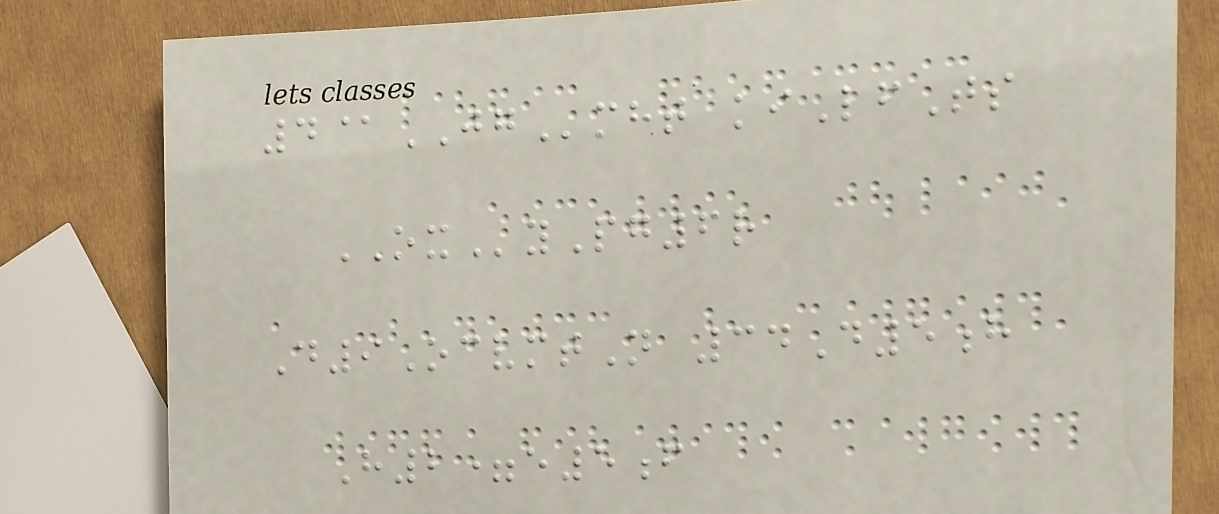4@JGmht kiLfTs
OXyPg6r
D9OcvmtN 34D5h
H2=e5f
